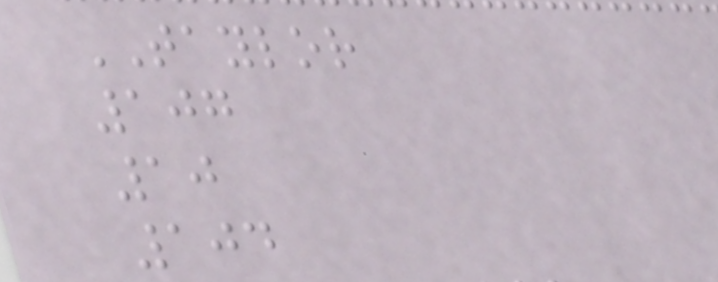TAYLOR
107
10
104
